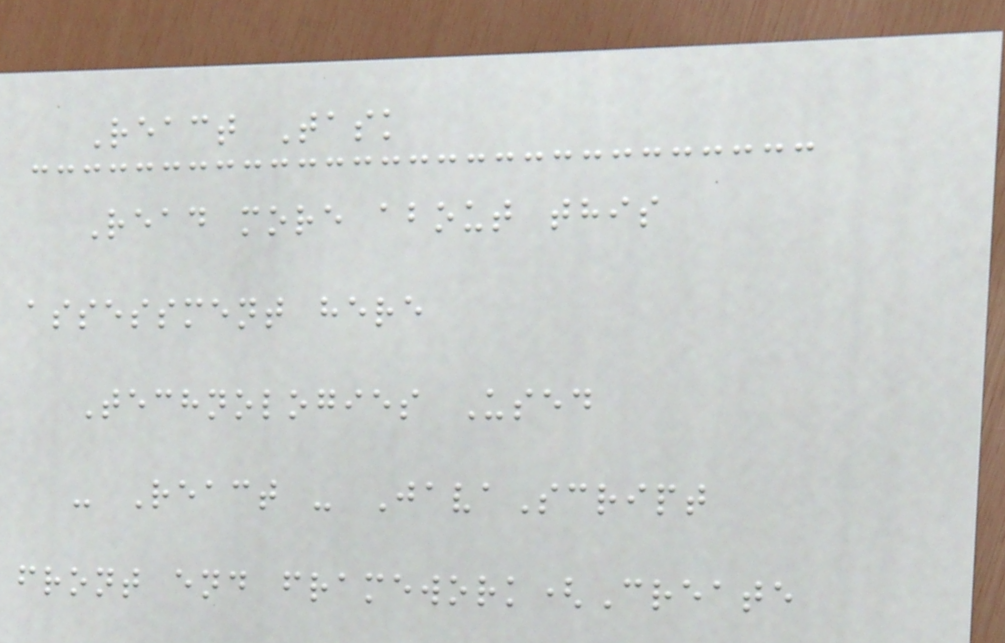React Task
Read more about this
assessment here
Technologies Used
- React - JavaScript
front end framework(Create
